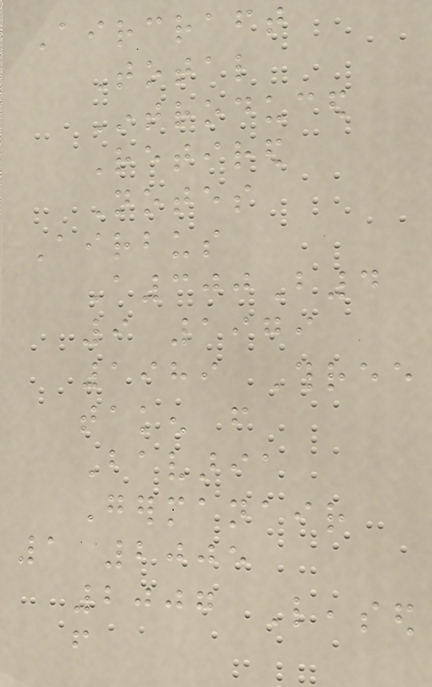Aircraft
Total
Introduced
Retired
Notes
Airbus
A300B4
9 1979
1989 Three
taken from
Bavaria
Germanair
1 2005
2007 Leased
from
